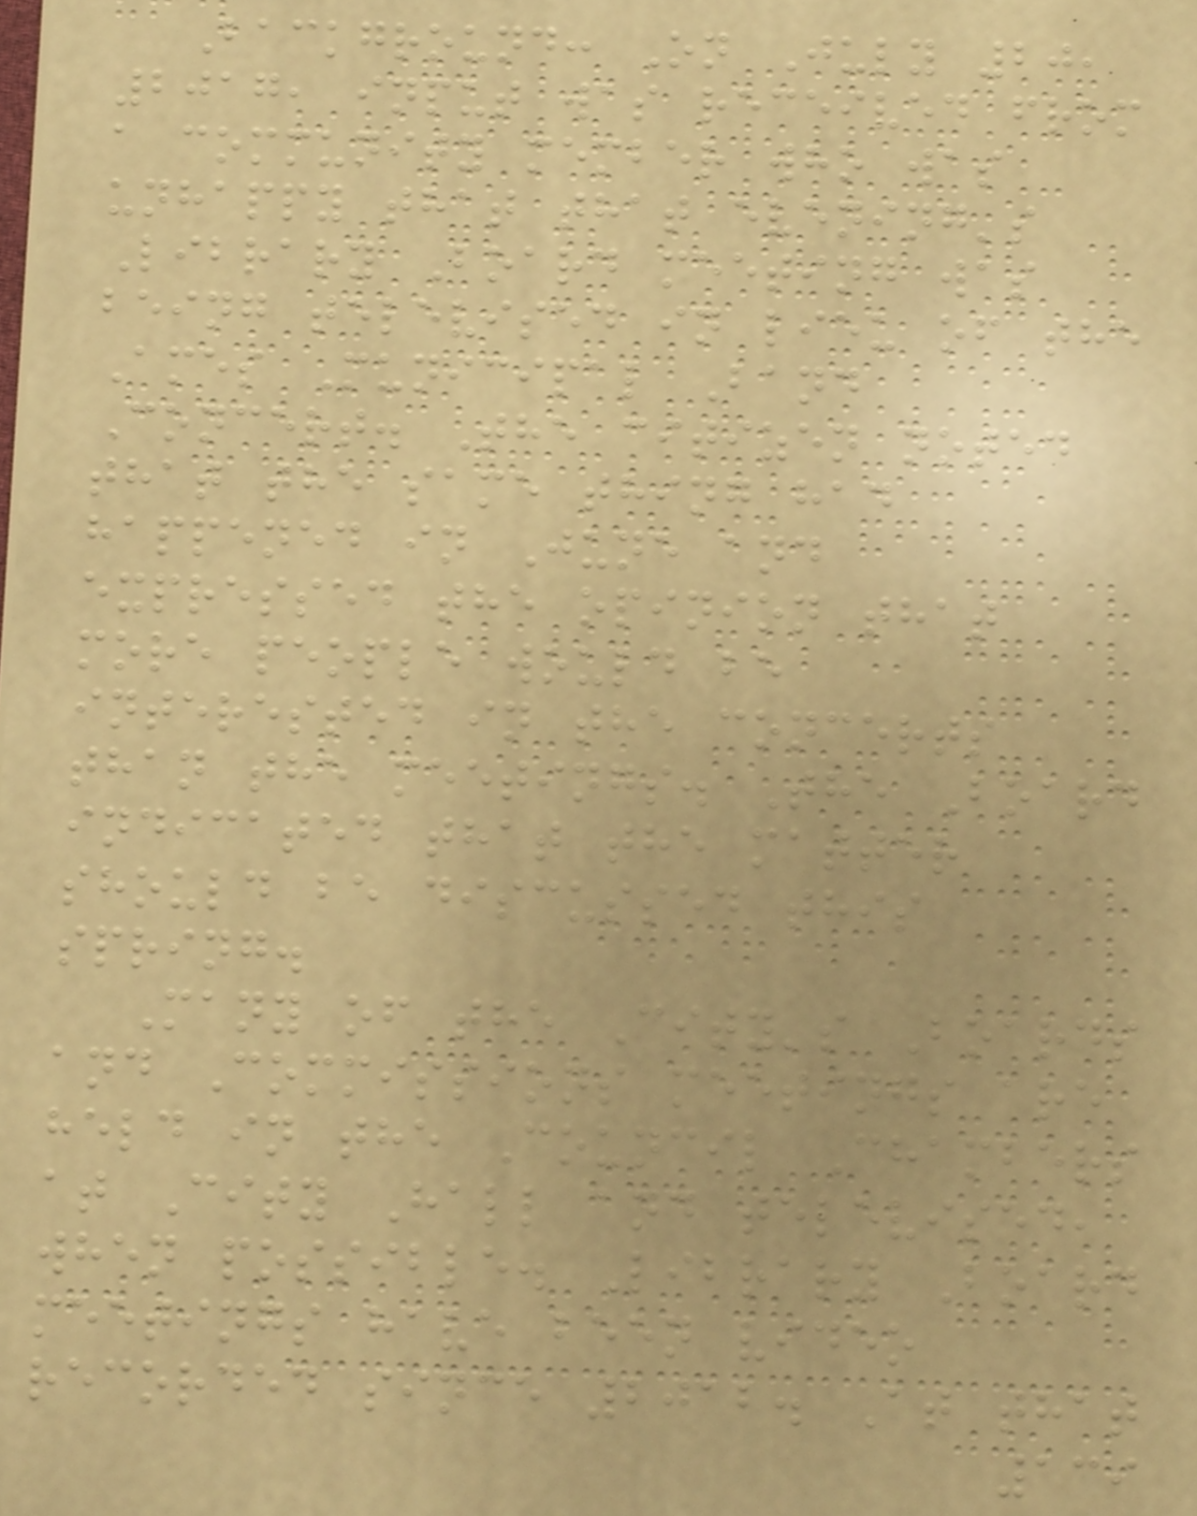Background: On July 20,
2017, input was received from
a community member who was
unhappy that that evening's
Library Board meeting was
being televised in lieu of the
Ames Municipal Band
Concert. The citizen noted
that the same thing had
happened in June and
expressed the opinion that
more people would be
interested in the concerts
than the meetings. The Board
indicated that the matter
should be discussed this
spring.
Many of the City's Boards
and Commissions meetings are
held in the Council Chambers
at City Hall and televised,
when possible. Library Board
meetings have been video
recorded since 2012. At that
139
